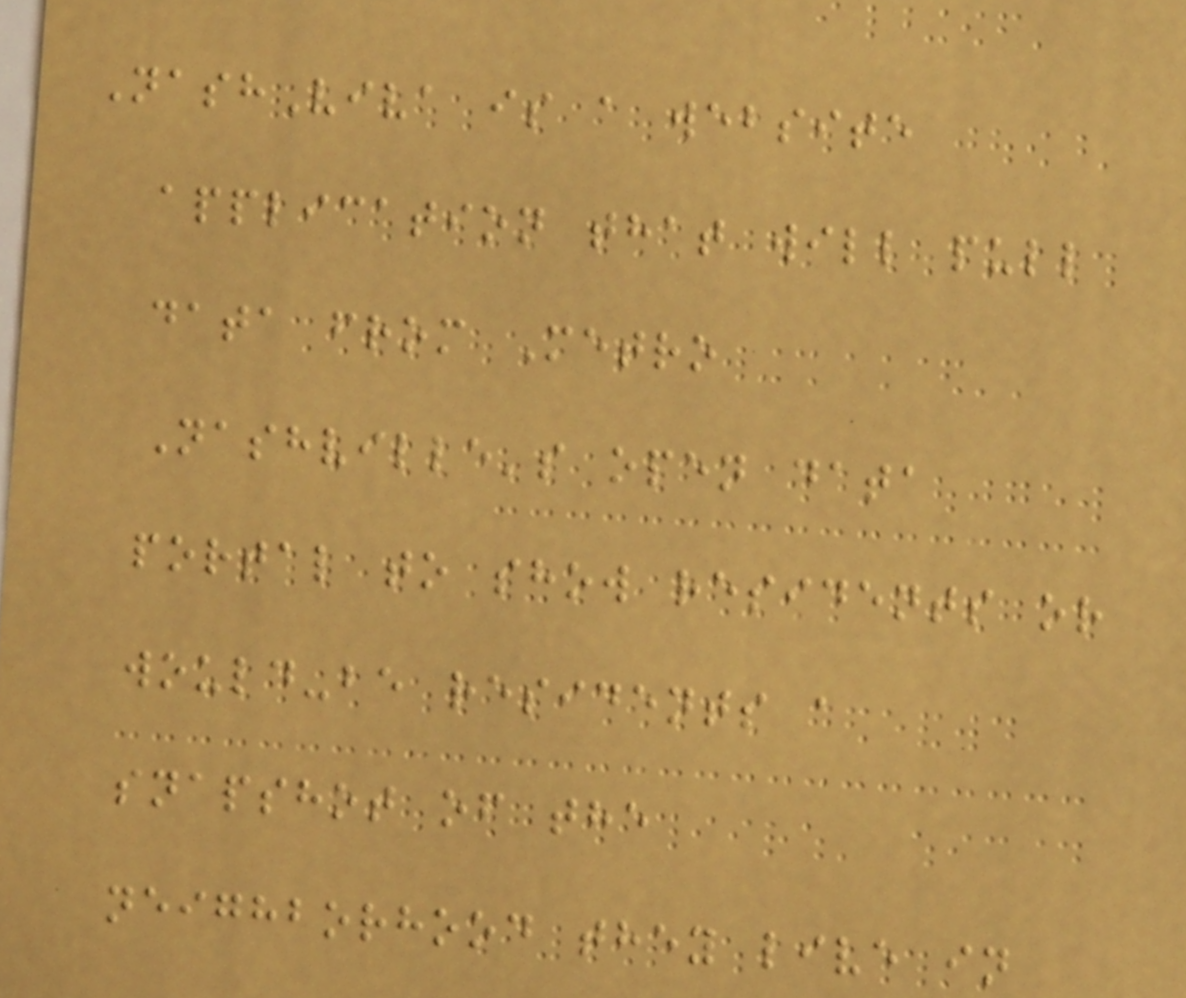NashViva is a website
application that will pull
data from Metro
Nashville's open data
portal to show residents or
would-be residents a
snapshot of the
neighborhood they live in
